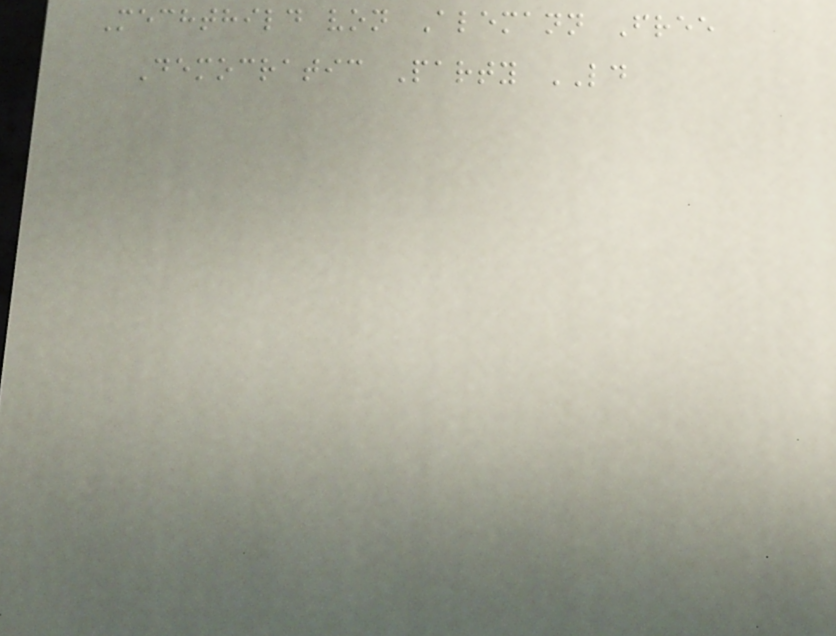Mechthild von Alemann Free
Democratic Party LD
